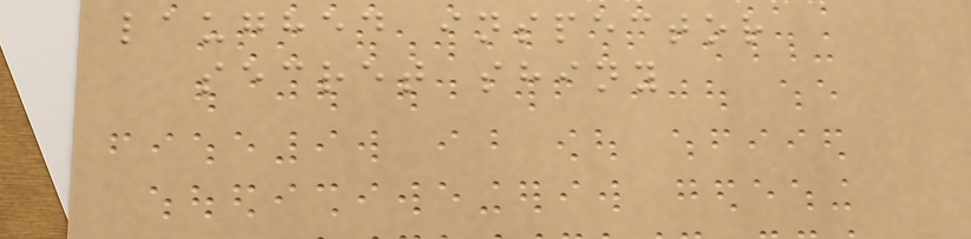laughed inspector
secret shiny
